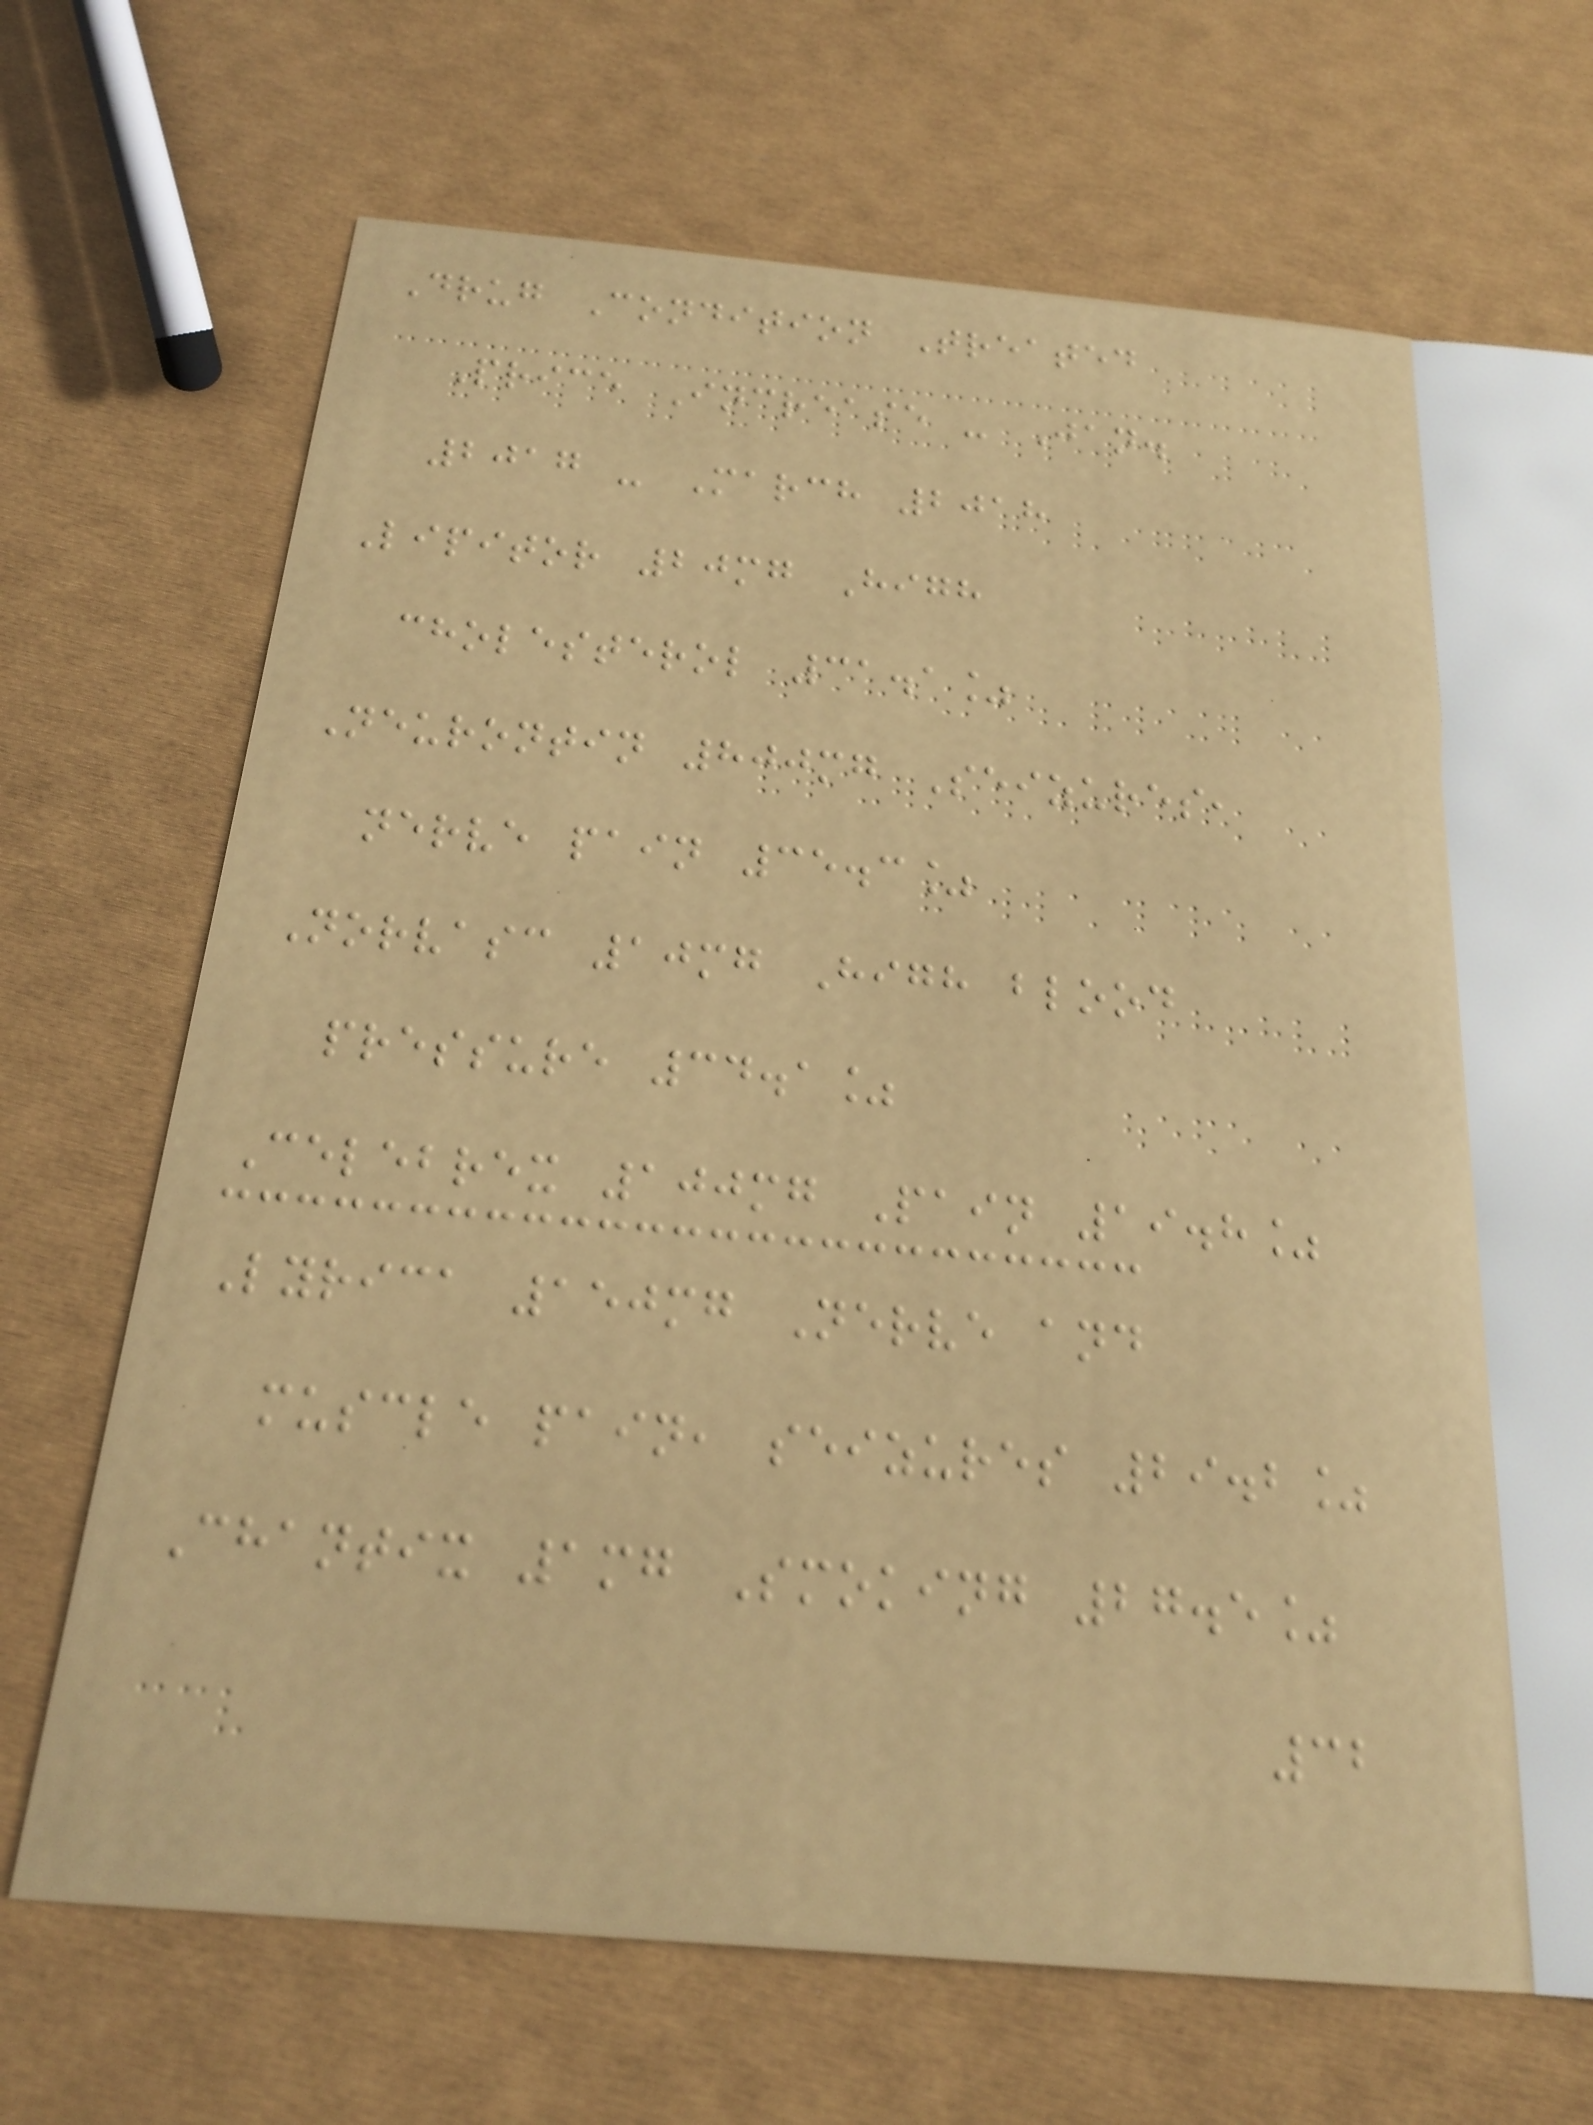Drug Condition Treated
Price Increase - Jan.
2017 - March 2018
Lipitor 20mg High
cholesterol 31.1%
Neurontin 800mg Seizures,
nerve pain 35.3%
Norvasc 10mg High blood
pressure 34.1%
Celebrex 100mg Pain 19.8%
Lyrica 150mg Nerve and
muscle pain, seizures 29.2%
Chantix 1mg Smoking 27.5%
32
